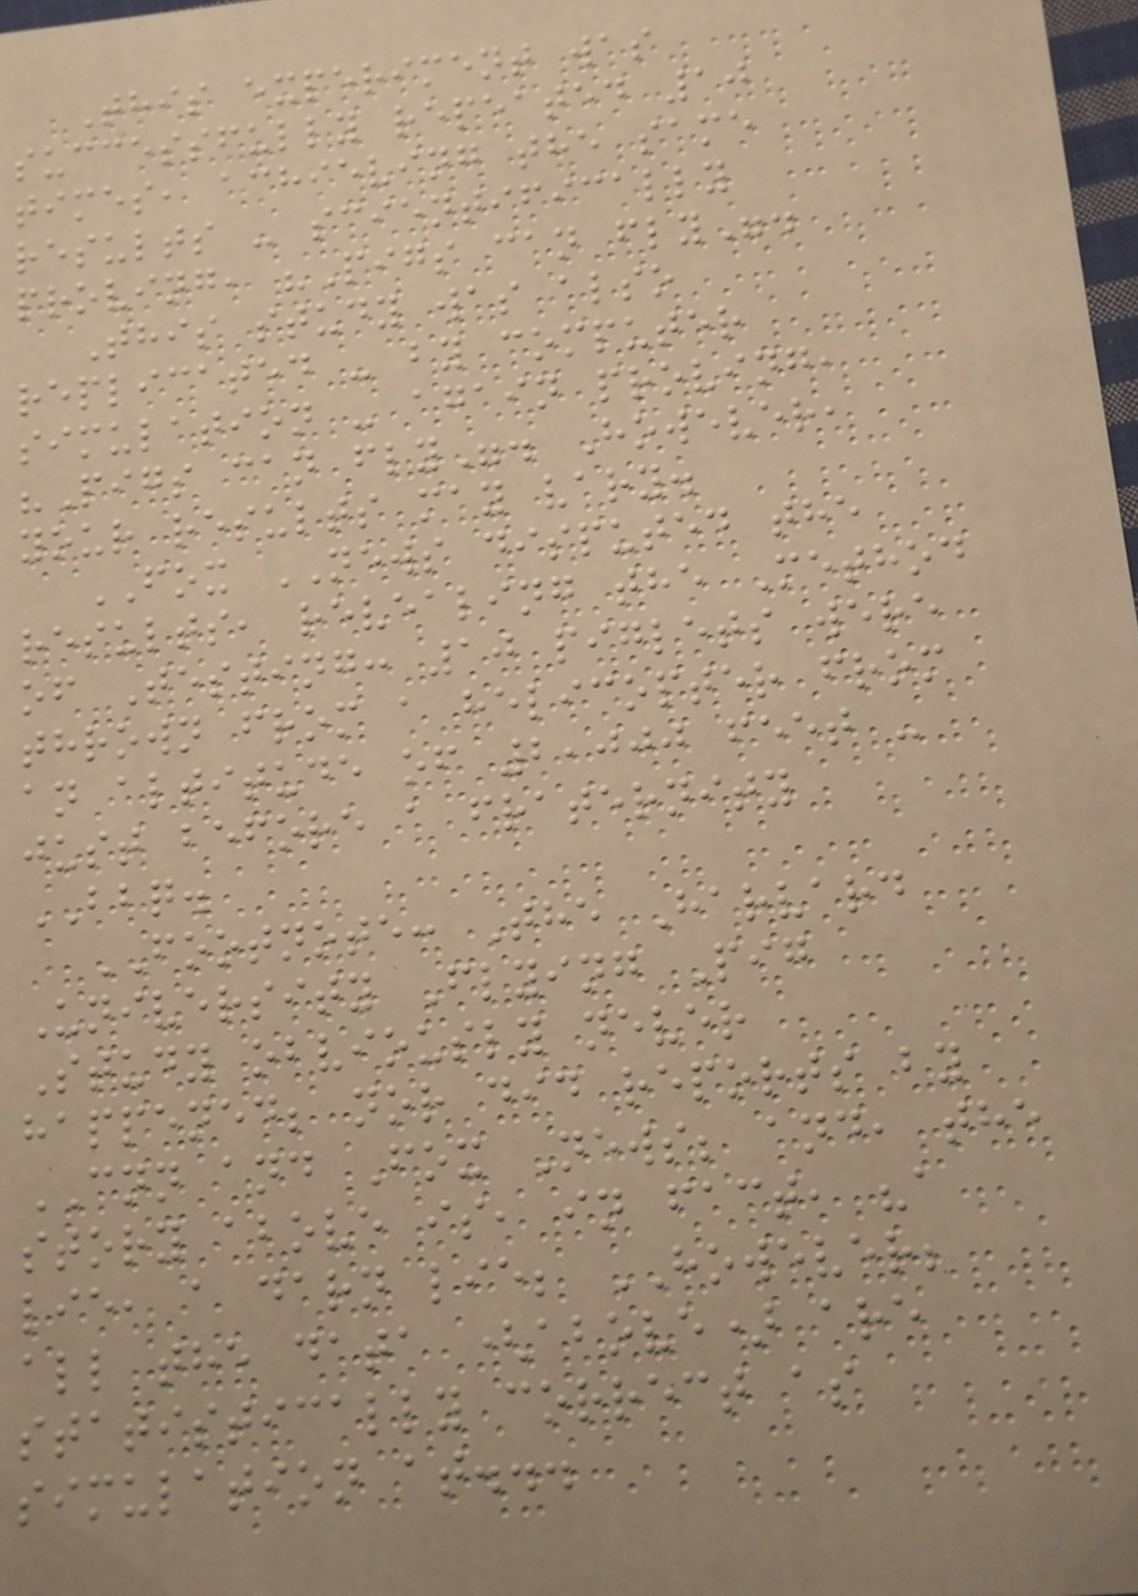This experiment was
successfully repeated 10
times, achieving the same
results - scientifically
proving, "Pigs can fly".
This study was also
replicated - by computer
simulation - again proving,
"Pigs can fly". However,
your results may vary.
FOX NEWS disputed the
results, revealing the Method
of Testing: 10 piglets were
thrown from a helicopter from
an altitude of 2,000 feet -
just before a fraternity
BBQ.
FOOTNOTE: The Harvard
University Flying Pig
Study obviously never
happened; nor did reports by
CNN and Fox News; and, the
story above is, in fact, "a
lie, a darn lie; HOWEVER;
all the data (above) are
statistically correct as
simulation at...
